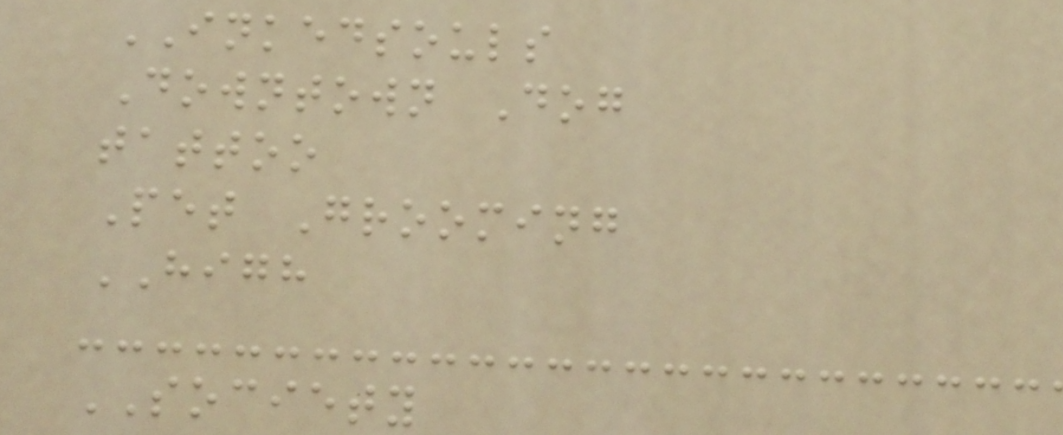INKEDSOULS
Downtown Dog
tattoo
Pet Grooming
HIGH
SOCIETY
